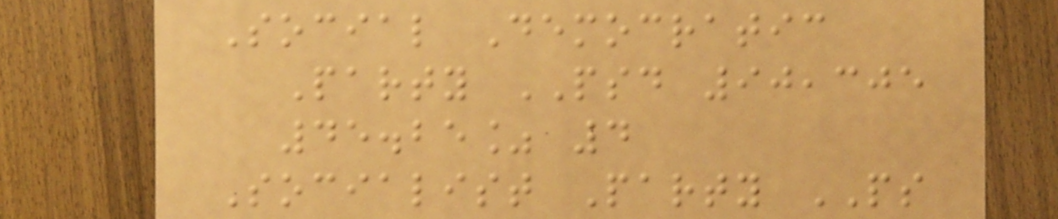Social Democratic
Party PSD 90,305
45.25% 4
Socialist Party PS
